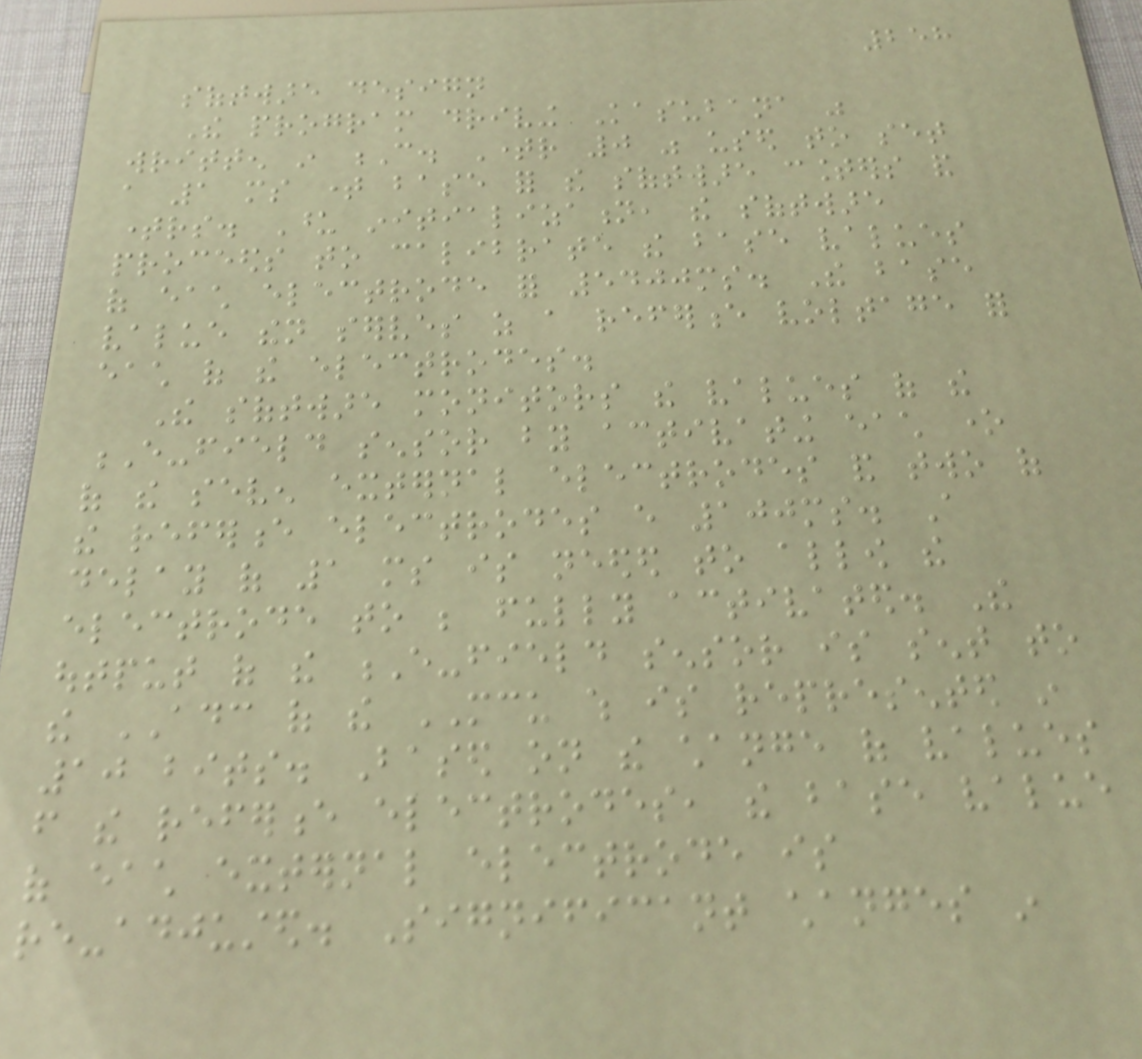258
software design
The program driving Kasubana was
written in C. Timer 0 was used to set
a 1 ms time base for the software counters and
timers. Upon initialization, the software
proceeds to calibrate the base values
of each electrode for 5400ms. The base
value then serves as a reference voltage for
each of the electrodes.
The software monitors the values of the
E-field sensor by activating each one
of the seven external electrodes and two of
the reference electrodes every 100ms. A
delay of 1 ms is needed to allow the
electrode to be fully activated. The
output of the E-field sensor is sent to
the ADC of the MCU which is represented in
10 bits. Based on the change of values
from the reference electrodes, the base value
of each external electrode is
re-adjusted. Significant changes in
